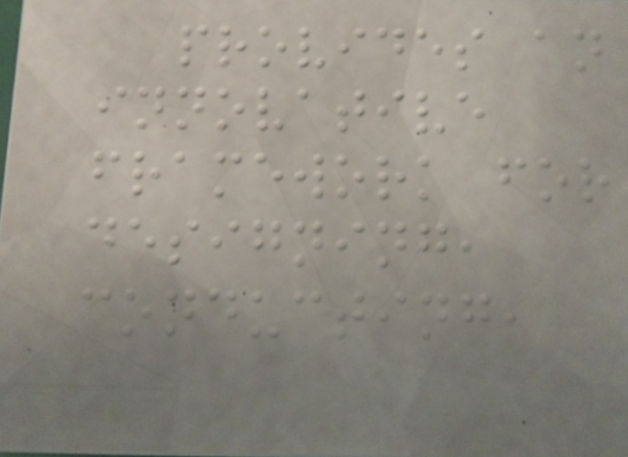provides an
innovative
framework for
designing,
conducting,
